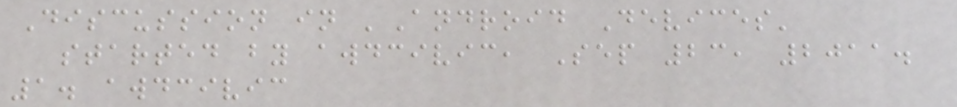Discussion in 'Android Devices'
started by awdcivic, Sep 23, 2011.
1. awdcivic
